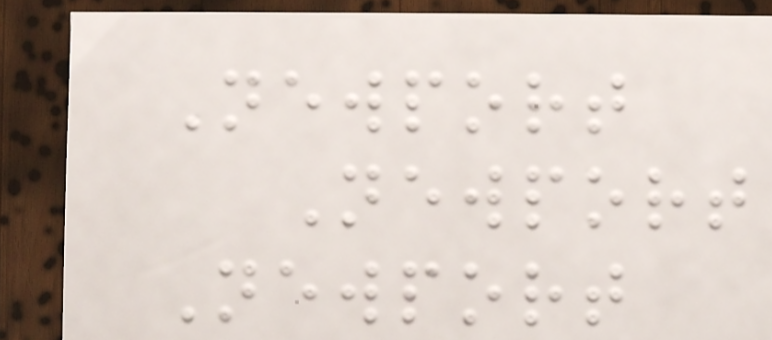Newport
Newport
Newport
